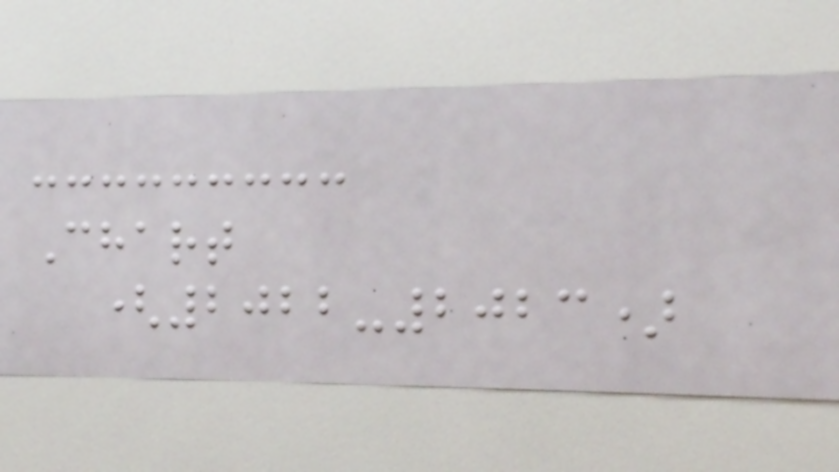Chart
(2022-2023)
